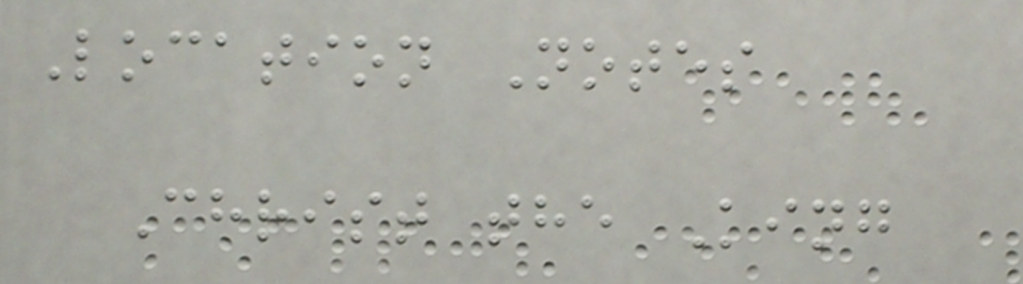Location Notes
Christ the King
